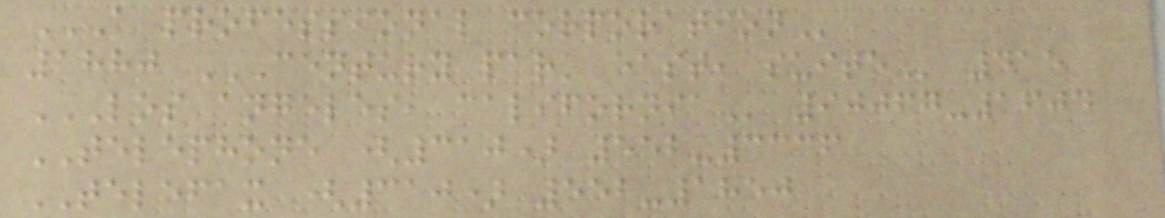A PROFESSIONAL CORPORATION
1880 CENTURY PARK EAST, SUITE 415
LOS ANGELES, CALIFORNIA 90067-1604
TELEPHONE (310) 552-3336
TELEFAX (310) 552-1850
